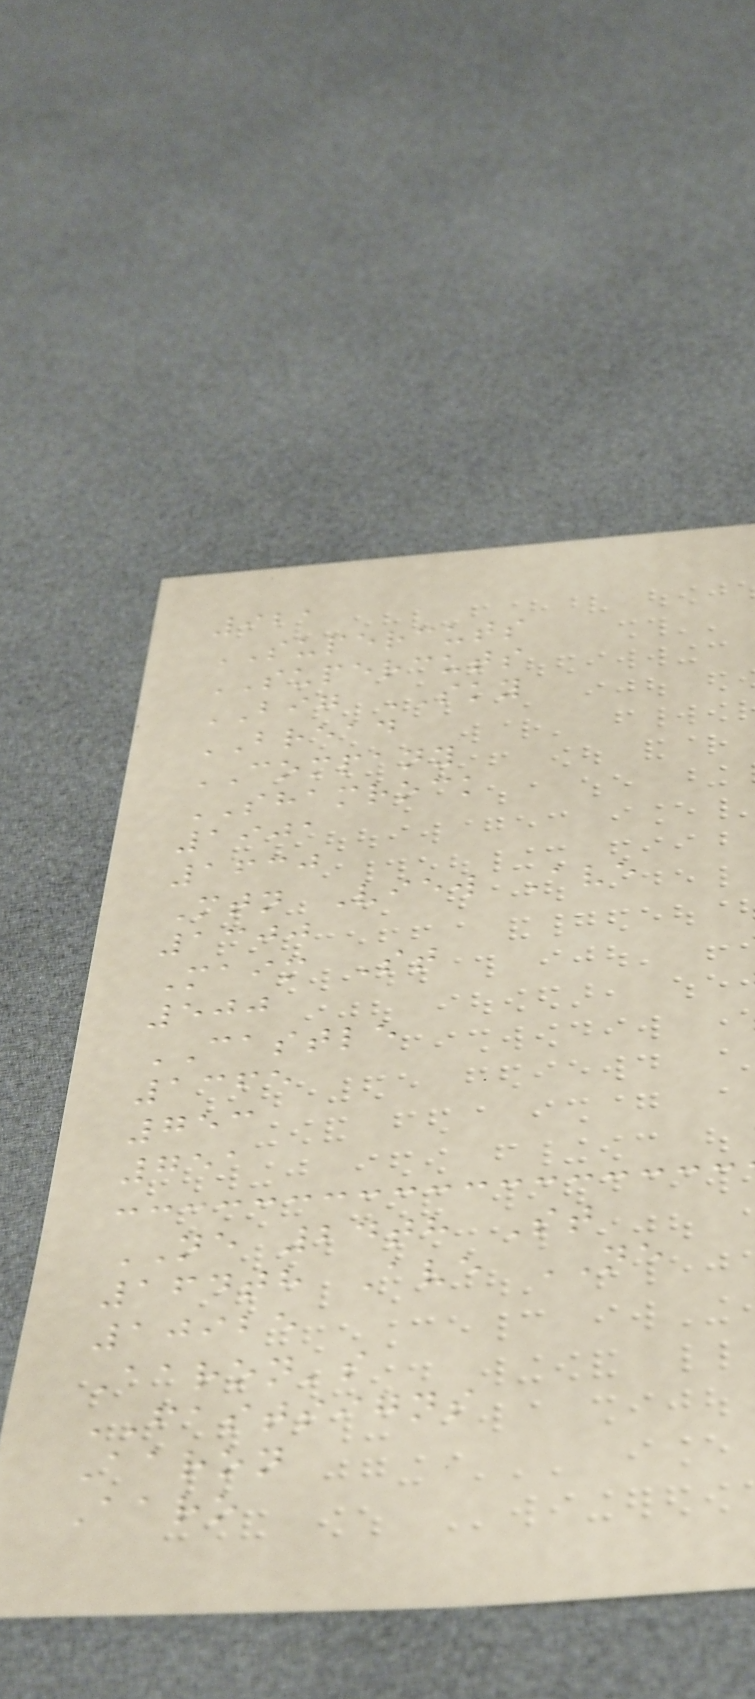921
SUPERCUTS
SUPERCUTS
BIG SKY
BREAD
COMPANY
SHAMROCK
1901
1630
Mtn View Ave
1300
Maim St
500
CASTLE
1365
753
751
NE 24th St
164th Ave NE
10925
Aaron's
FASTSIGNS
Aaron
Aaro
